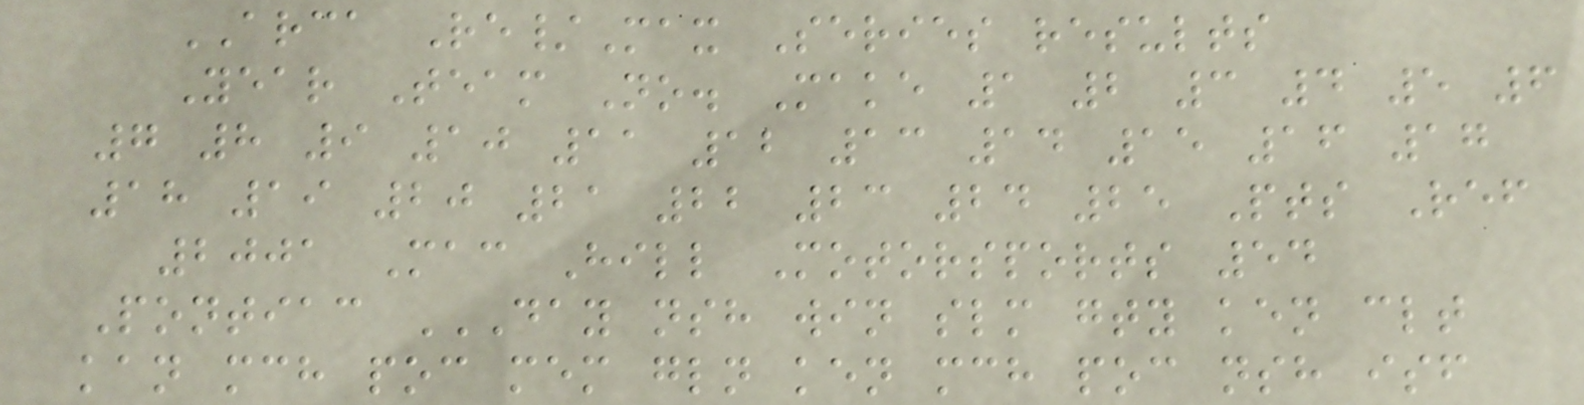ARCA Re/Max Series results
Year Team No. Make 1 2 3 4 5 6
7 8 9 10 11 12 13 14 15 16 17
18 19 20 21 22 23 24 25 Pts Ref
2001 Mac Hill Motorsports 54
Pontiac DAY NSH WIN SLM GTY KEN CLT
KAN MCH POC MEM GLN KEN MCH POC NSH ISF
